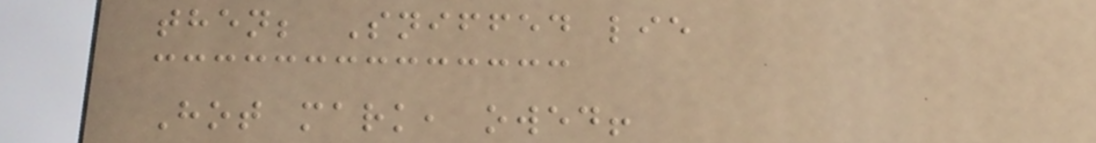then; Sniffed lie
Hot mark, owed!
